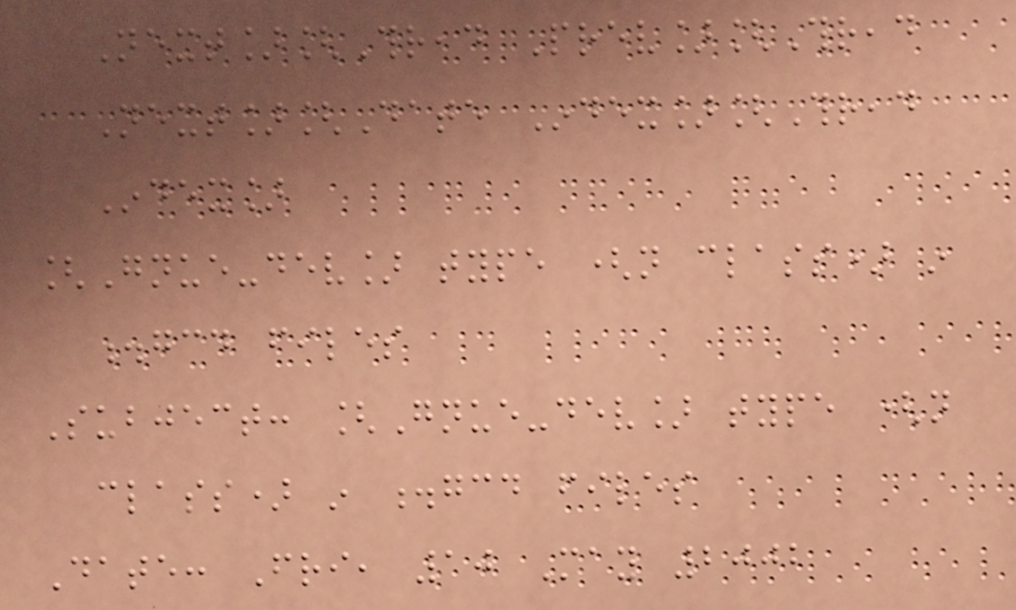Next][Thread Prev][Thread
Next][Date Index][Thread
Index]
[Gnue-dev] type (not class) in
.gcd files
Subject: [Gnue-dev] type (not
class) in .gcd files
Date: Fri, 10 May 2002
